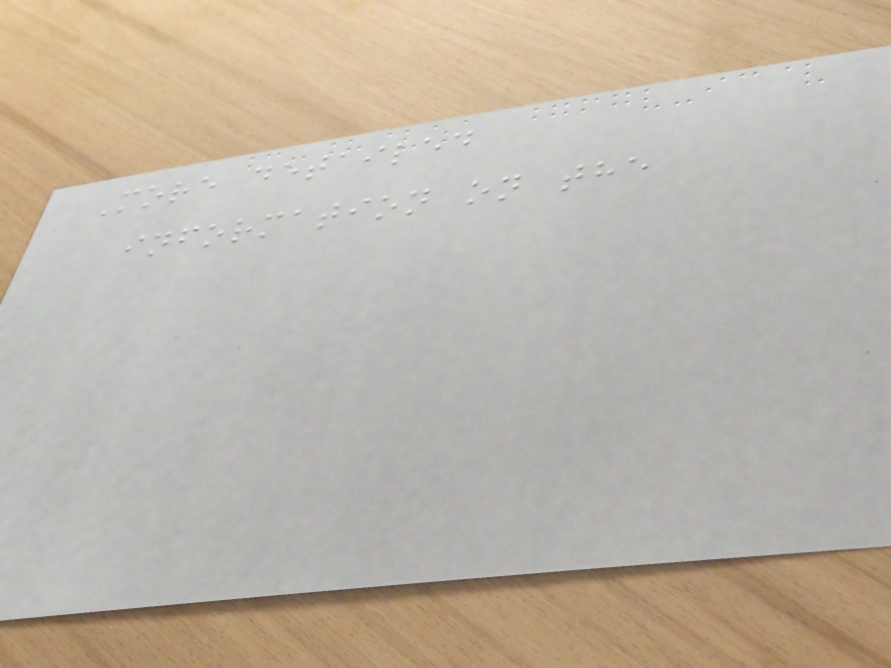More detailed
information on the
